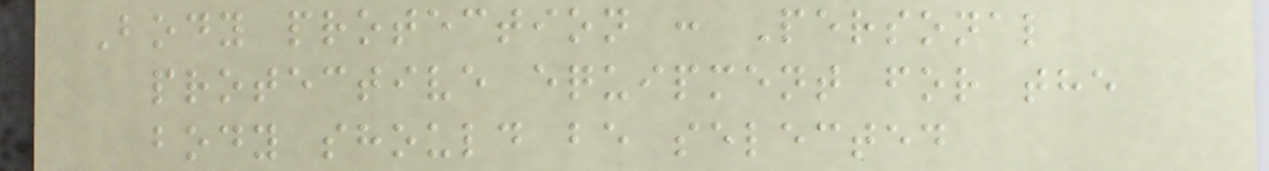Body protection : Personal
protective equipment for the
body should be selected
